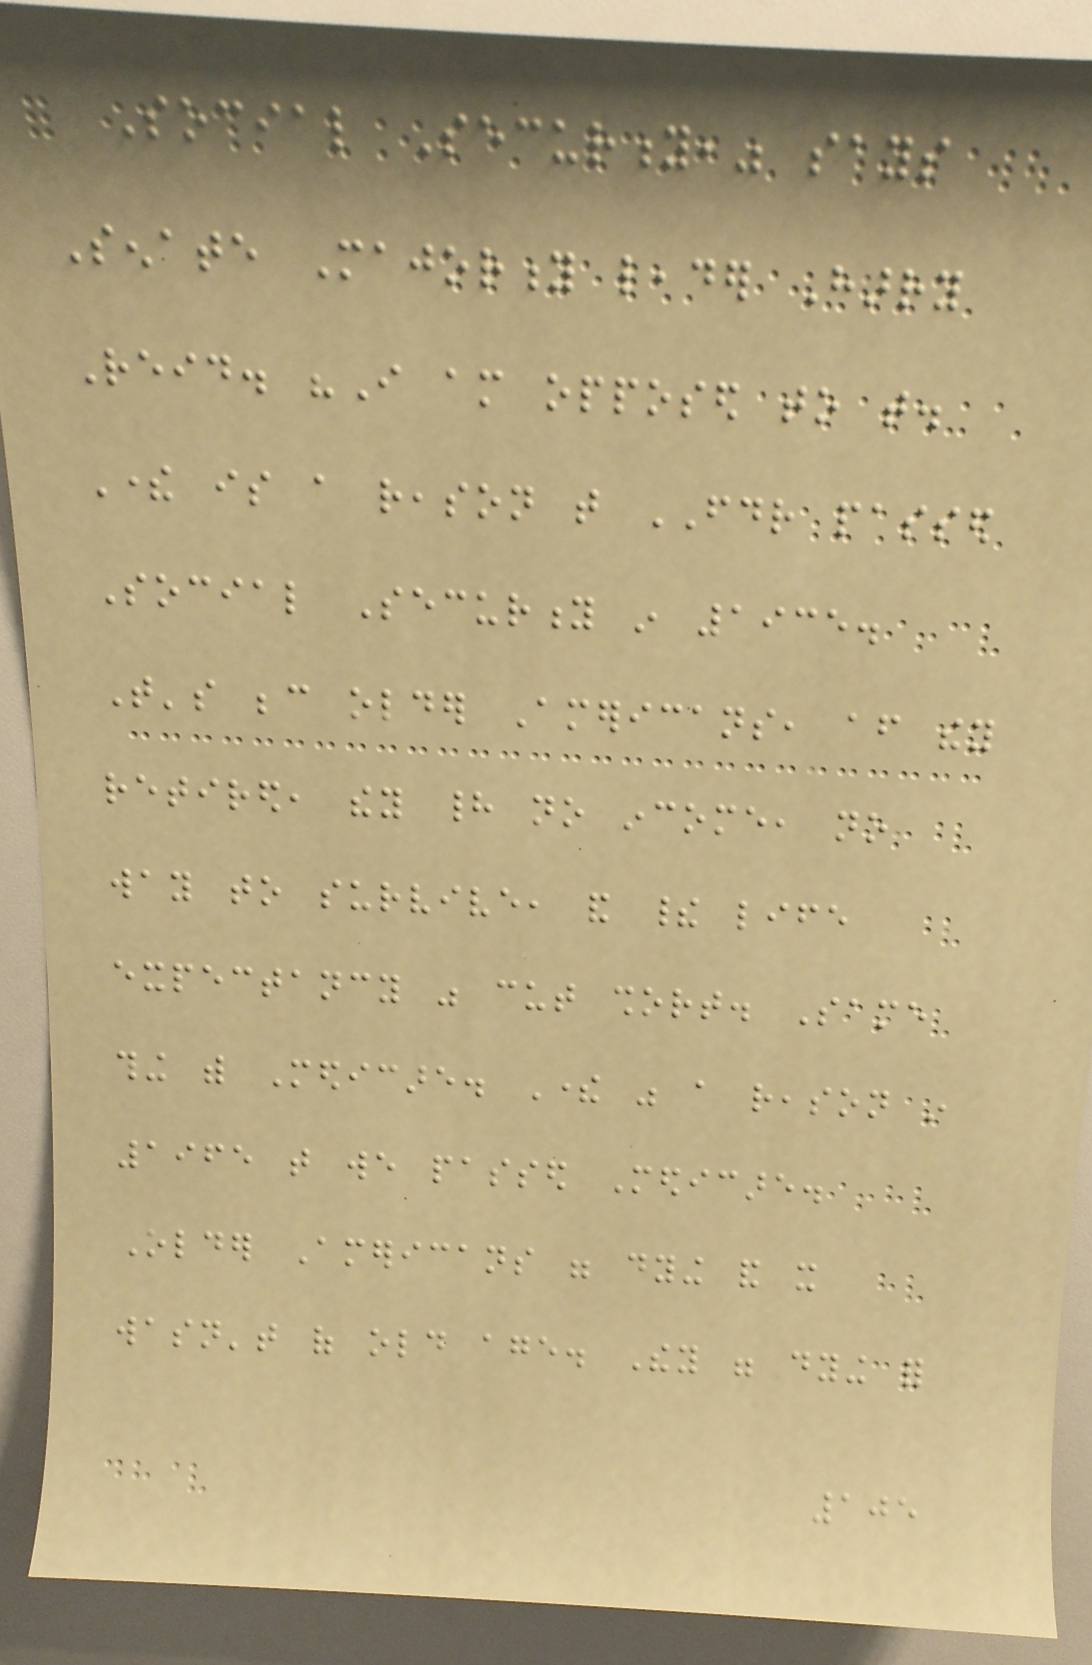Social Security," says
Senate Majority leader Harry
Reid. "I am opposed to that.
There is a reason that FDR passed
Social Security in 1935.
That's because older Americans, after they
retired, they had no income, no
way to survive, and their life
expectancy was cut short. Same
thing with Medicare. There was a reason in
1965 that we passed Medicare.
Older Americans were dying and it
wasn't of old age. They were dying for
105
